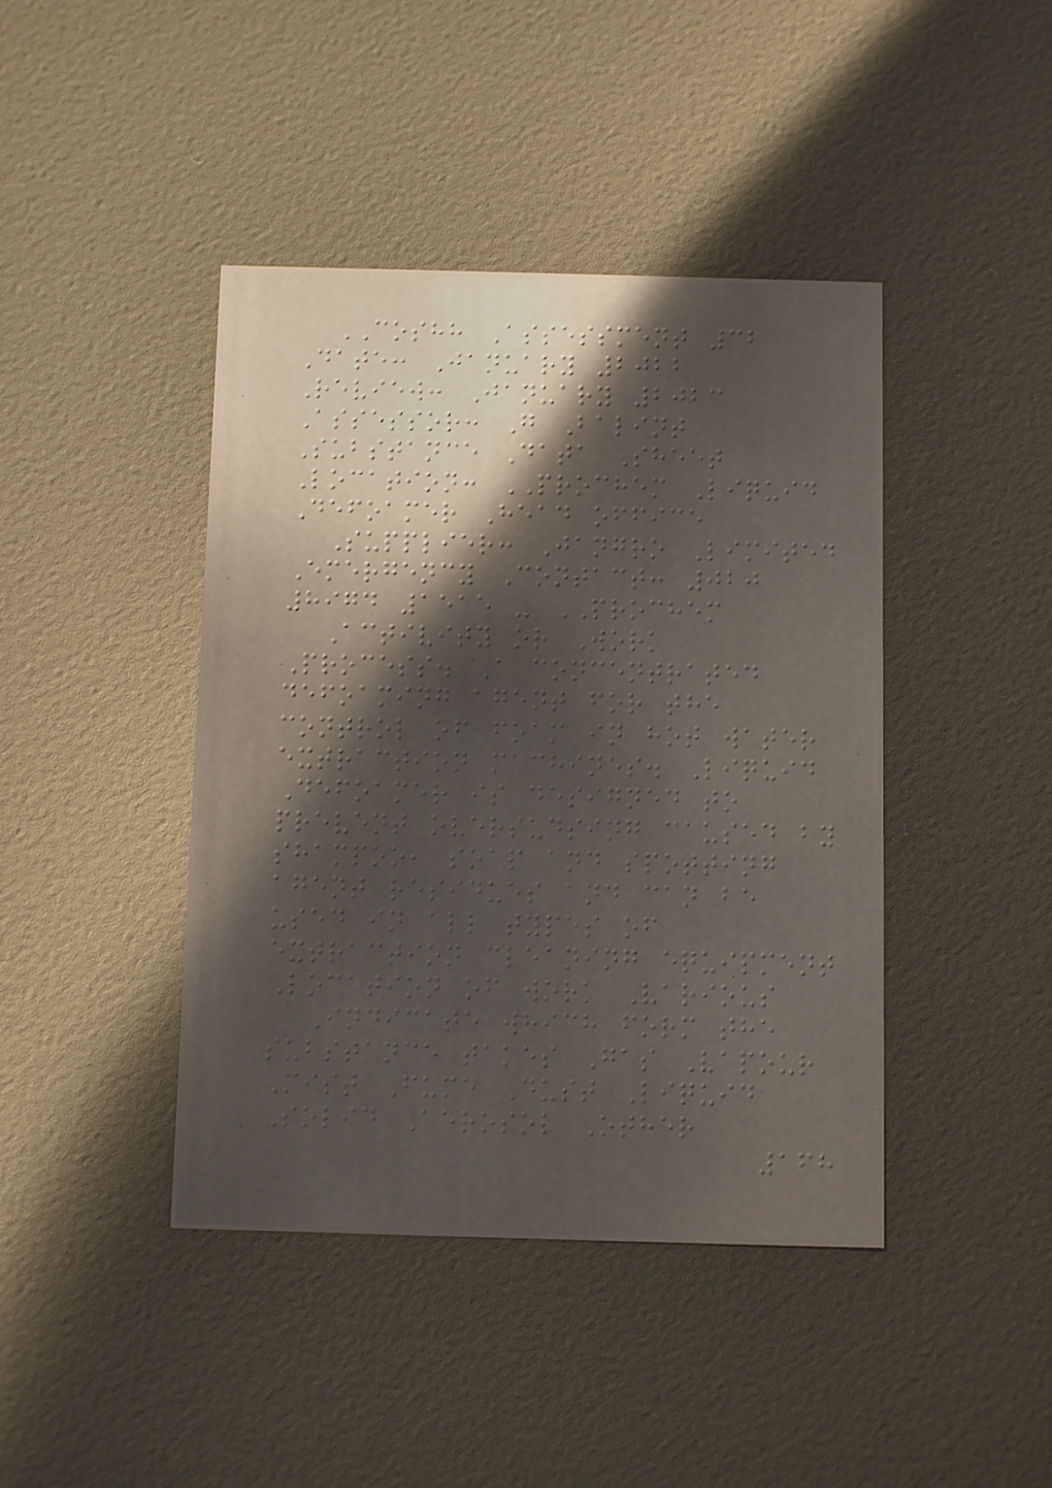COSHH Assessment 32
Date: January 2022
Review: January 2023
Assessor: G Balint
Substance Data Sheet
Location: PROCHEM Liquid
Defoamer Head office
Supplier: Jangro Limited
Emergency Contact: 020
8974 1515 - PROCHEM
Activity or Work
Process. A concentrated
defoaming agent for the
control of foam in hot water
extraction machines. Liquid
Defoamer is designed to
prevent oversudsing caused by
shampoo, soap and spotting
agent residues and can be
used in all types of
extraction cleaning equipment
Location of work Various
Indicate which form the
substance takes Gas Vapour
Mist Fume Dust Liquid
Solid Aerosol Other
168
